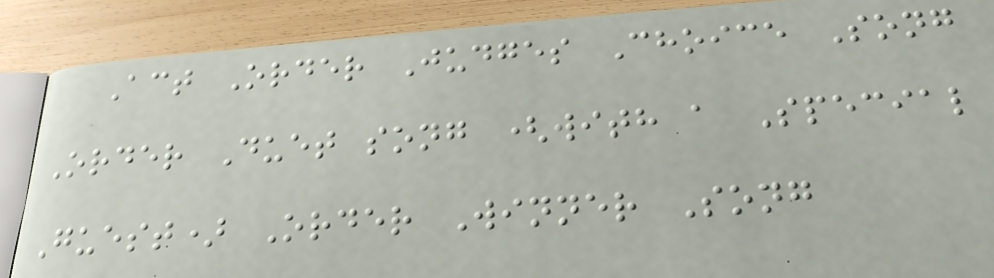Act Order Judges Choice Song
Order Duet song (with a Special
Guest) Order Winner Song
